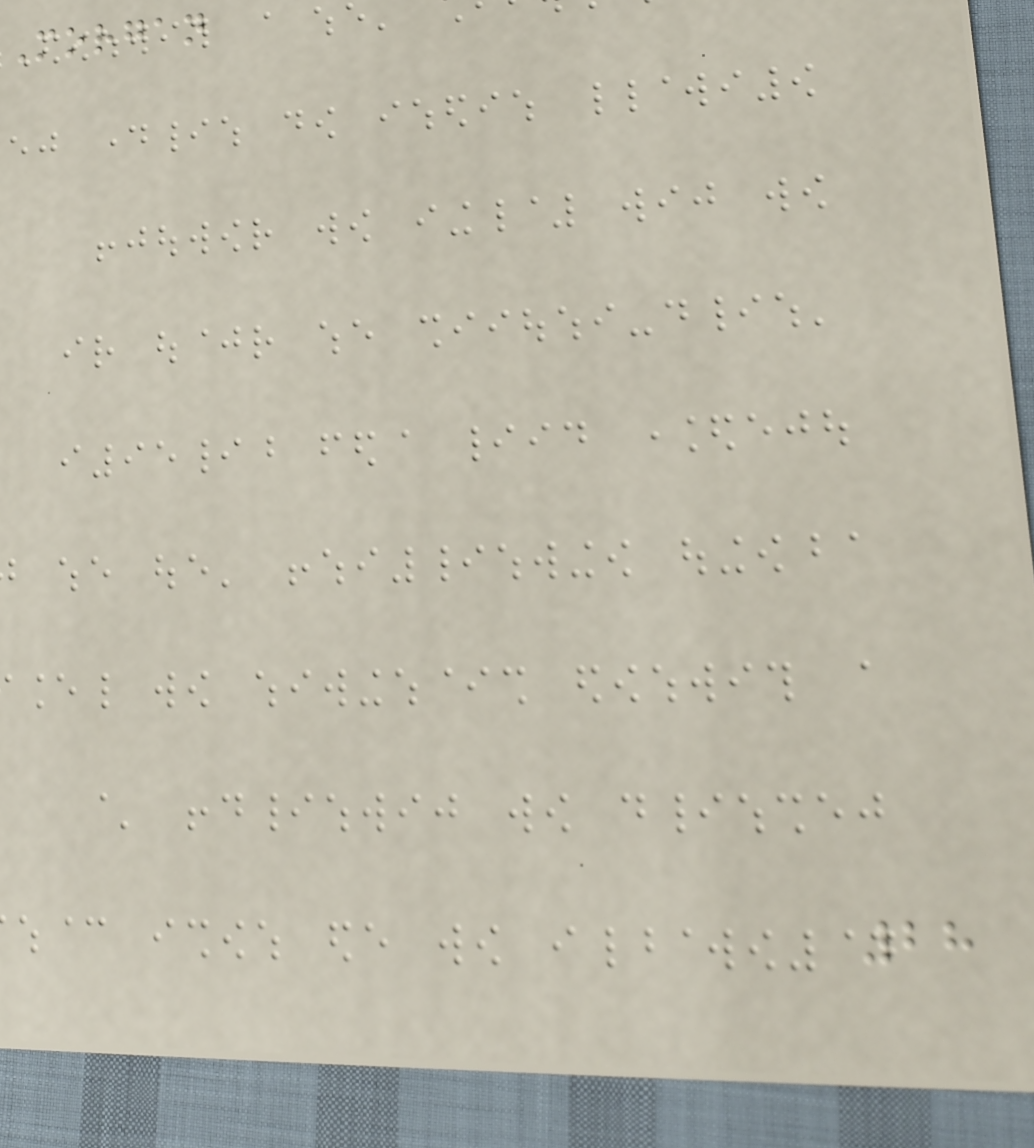Morgan
28
